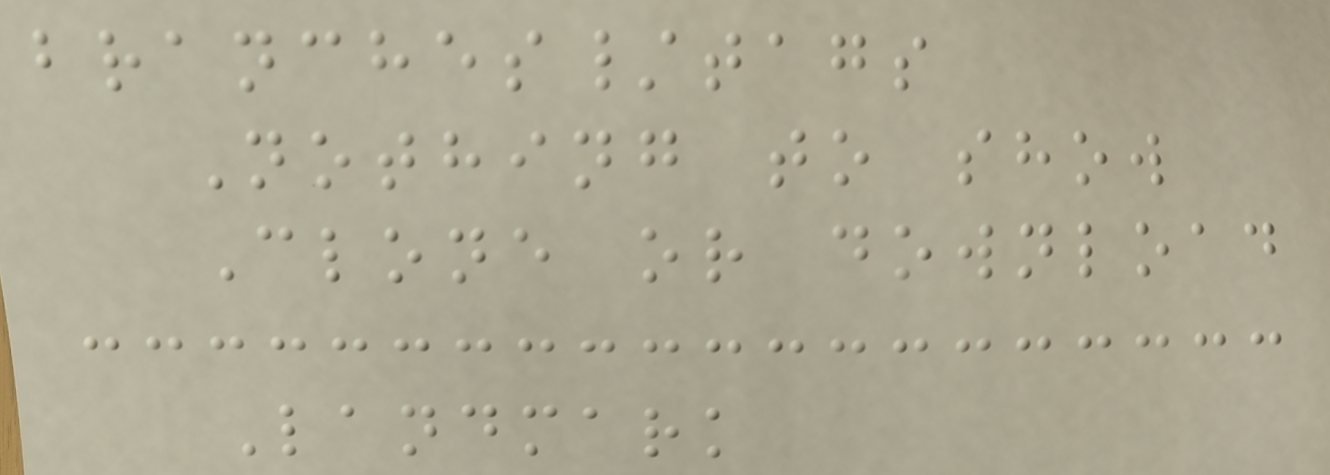branches/tags
Nothing to show
Clone or download
Landmark
